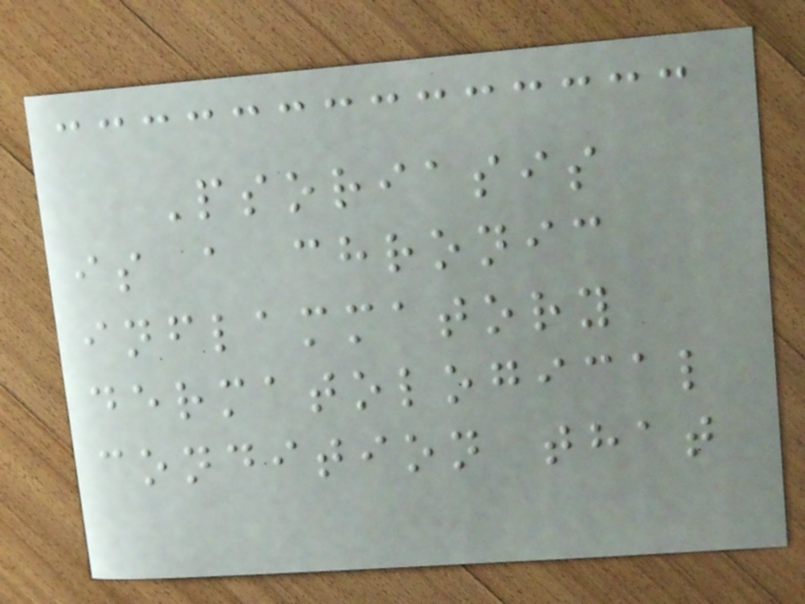Psoriasis
is a chronic
inflammatory
dermatological
condition that
